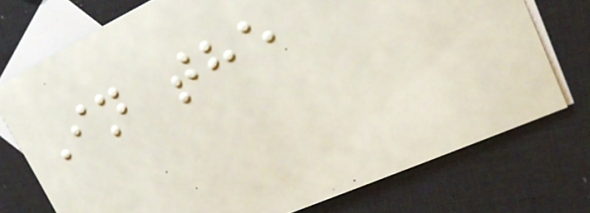In the
